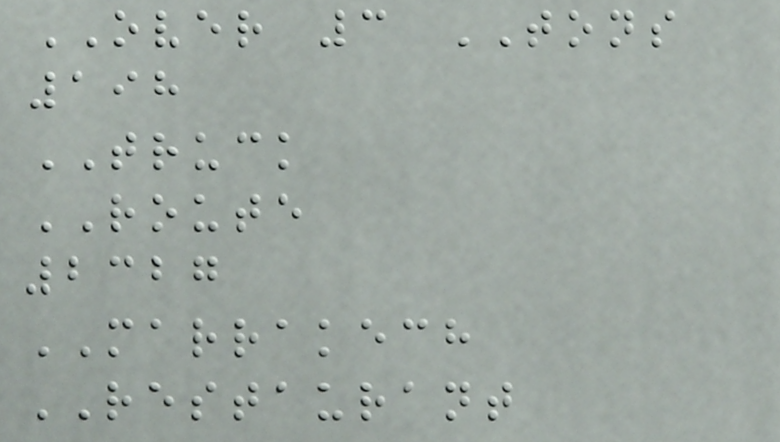OVER 3 TONS
198
TRUCK
ROUTE
2327
MARRAKECH
RESTAURANT
